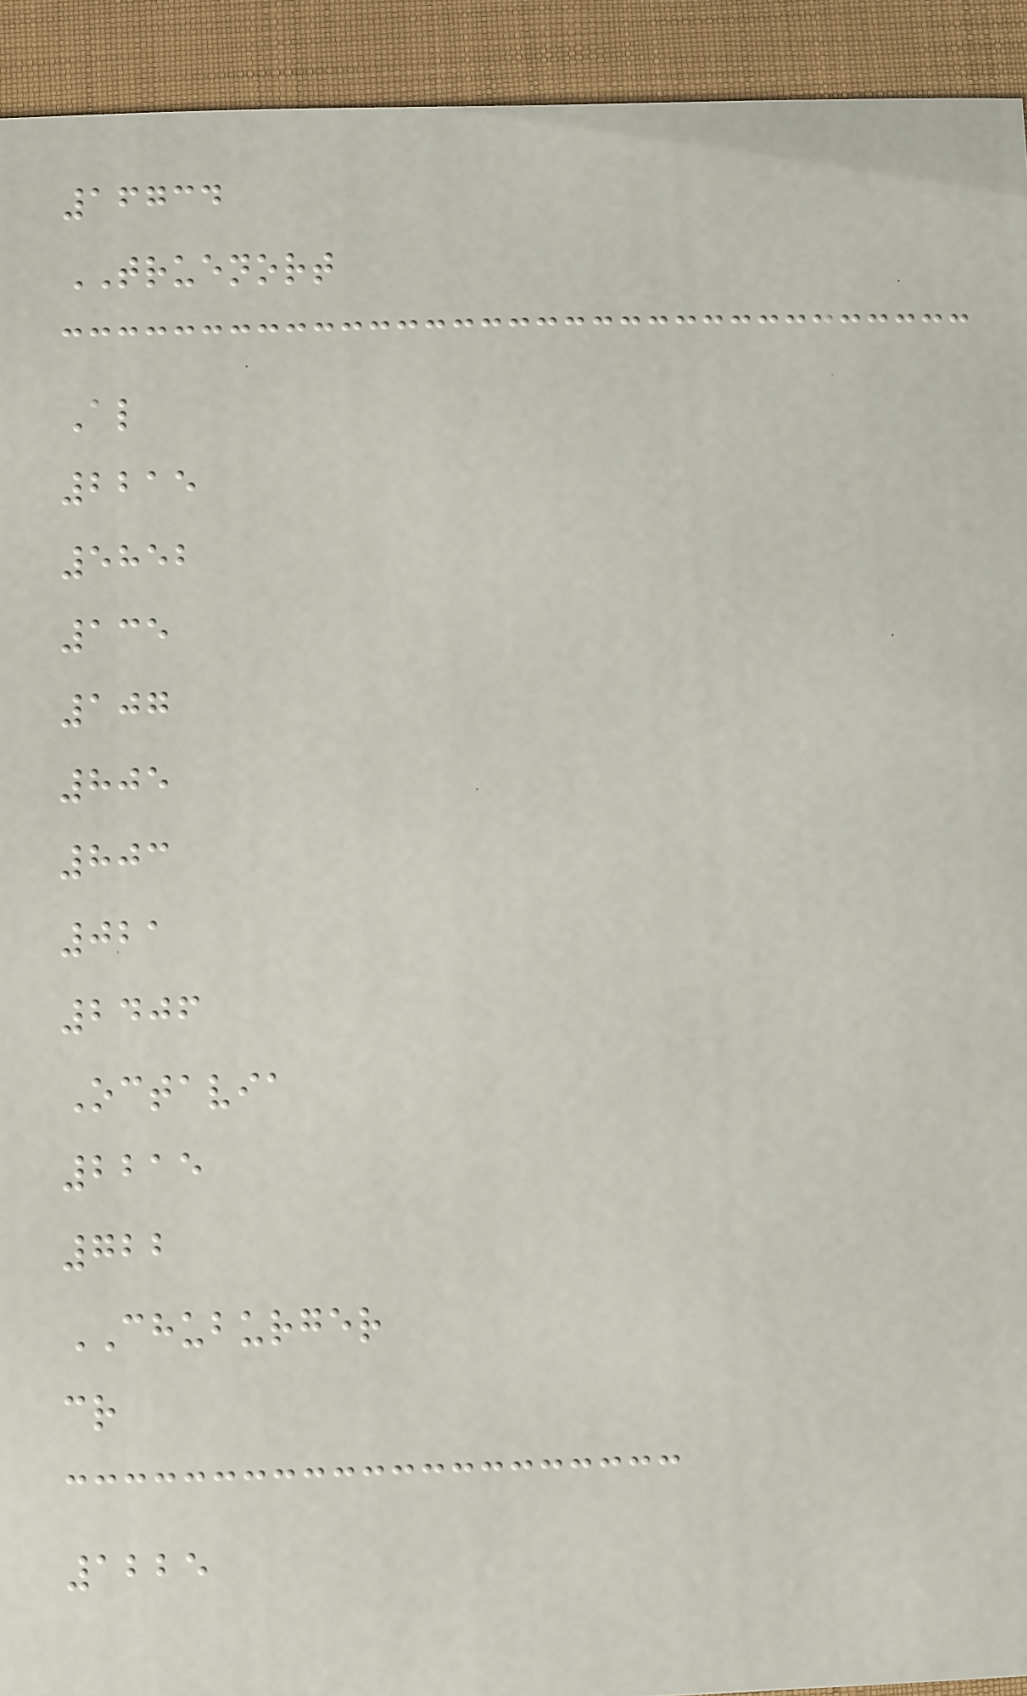16734
TRUENORT
Al
2215
5852
135
107
805
803
021
2406
Octavia
2215
722
CHUBURGER
cr
1225
